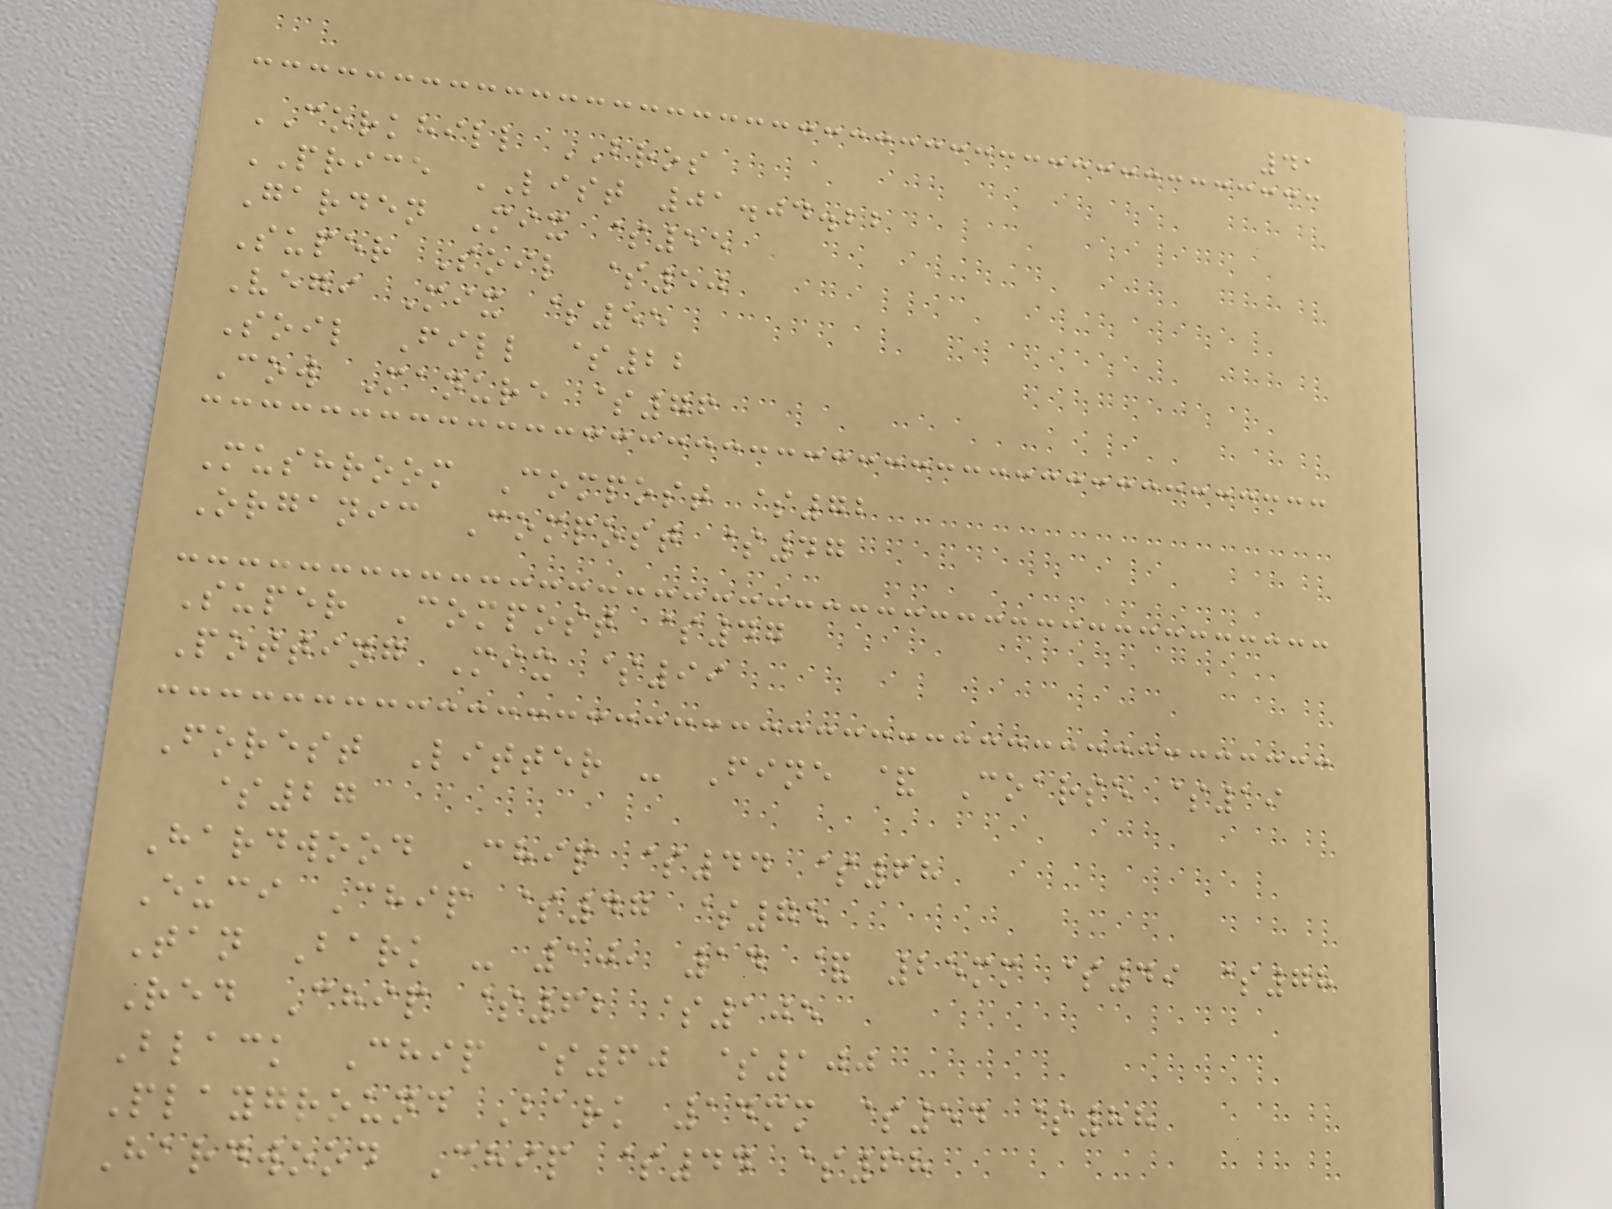41
CORKHILL BROS
PRICE LIST 01.04.22
Garden Mix $55
Super Soil $50
Vegi Mix $55
Soil Fill $22
Cow Manure $76
Mushroom Compost $72
Organic Compost $47
Super Compost $47
Potting Mix $99
Forest Litter - Fine & Coarse $19
$27
Hardwood Chip $44 $68
Euci Chip $47 $75
Tan Bark - 10, 14 & 25mm $49 $78
Red Chip $62 $105
Black Chip $60 $100
Playground Bark 14mm $54 $88
Hardwood Chip $44 $68
